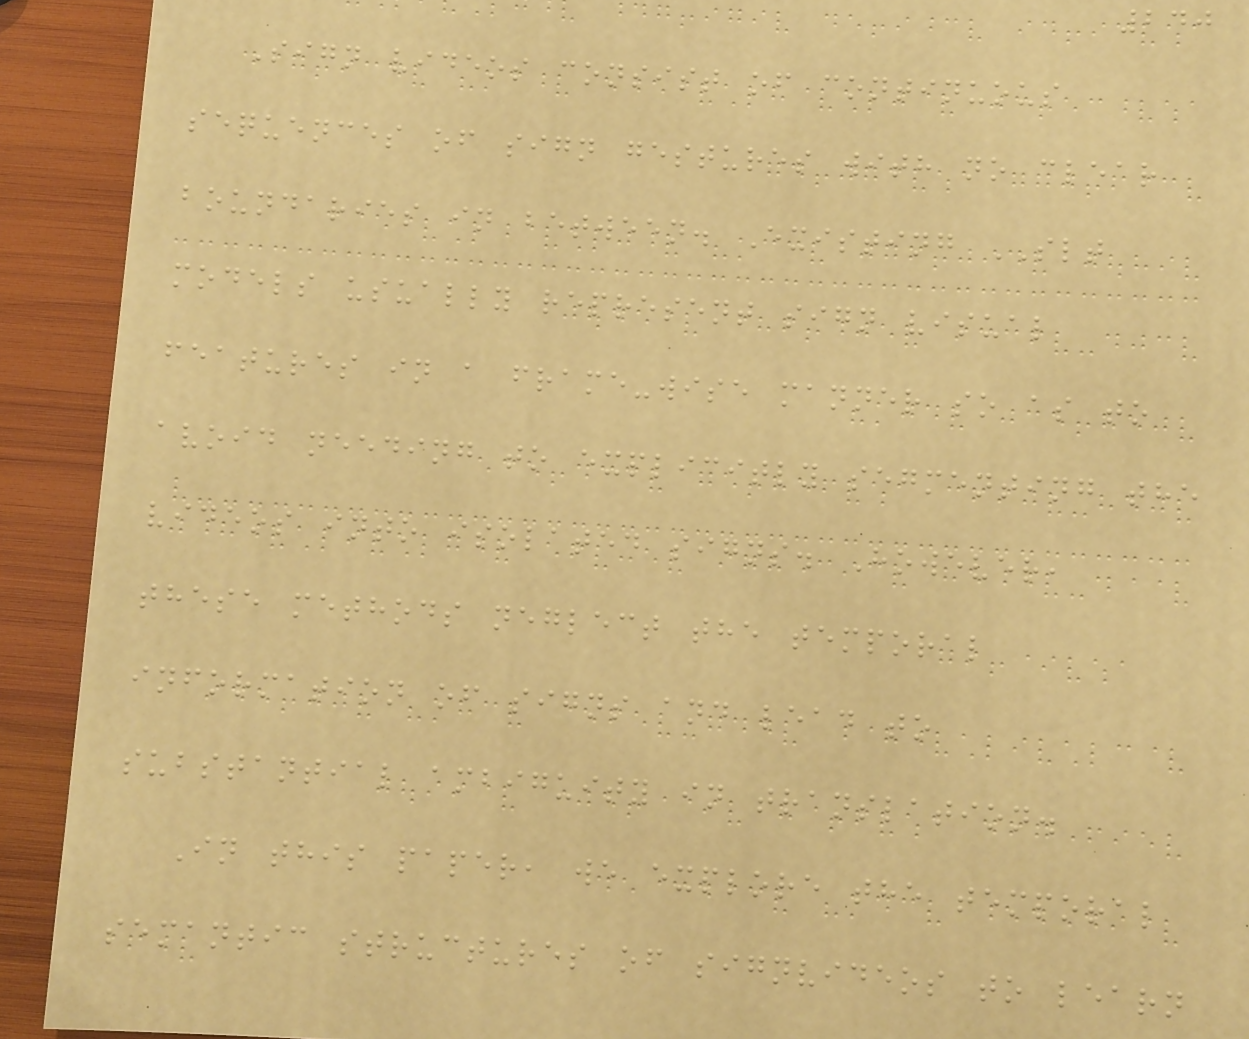240
Sign videos consist of continuous
sequences of sign gestures with no clear
boundaries in between. Existing SLT
models usually represent sign visual
features in a frame-wise manner so as to
avoid needing to explicitly segmenting the
videos into isolated signs. However,
these methods neglect the temporal
information of signs and lead to
substantial ambiguity in translation.
In this paper, we explore the temporal
semantic structures of signvideos to learn
